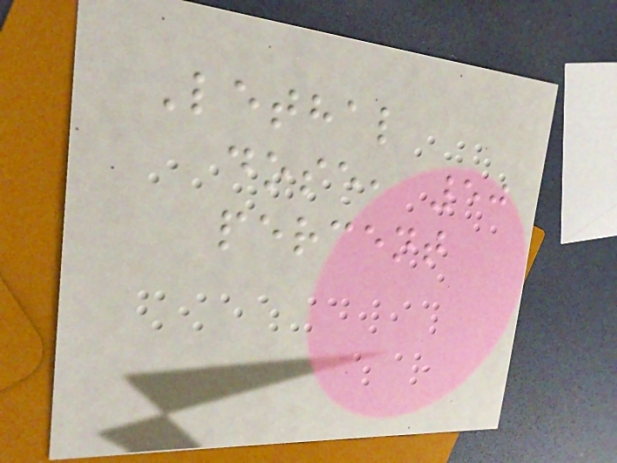Lethal
dose, 50
percent
